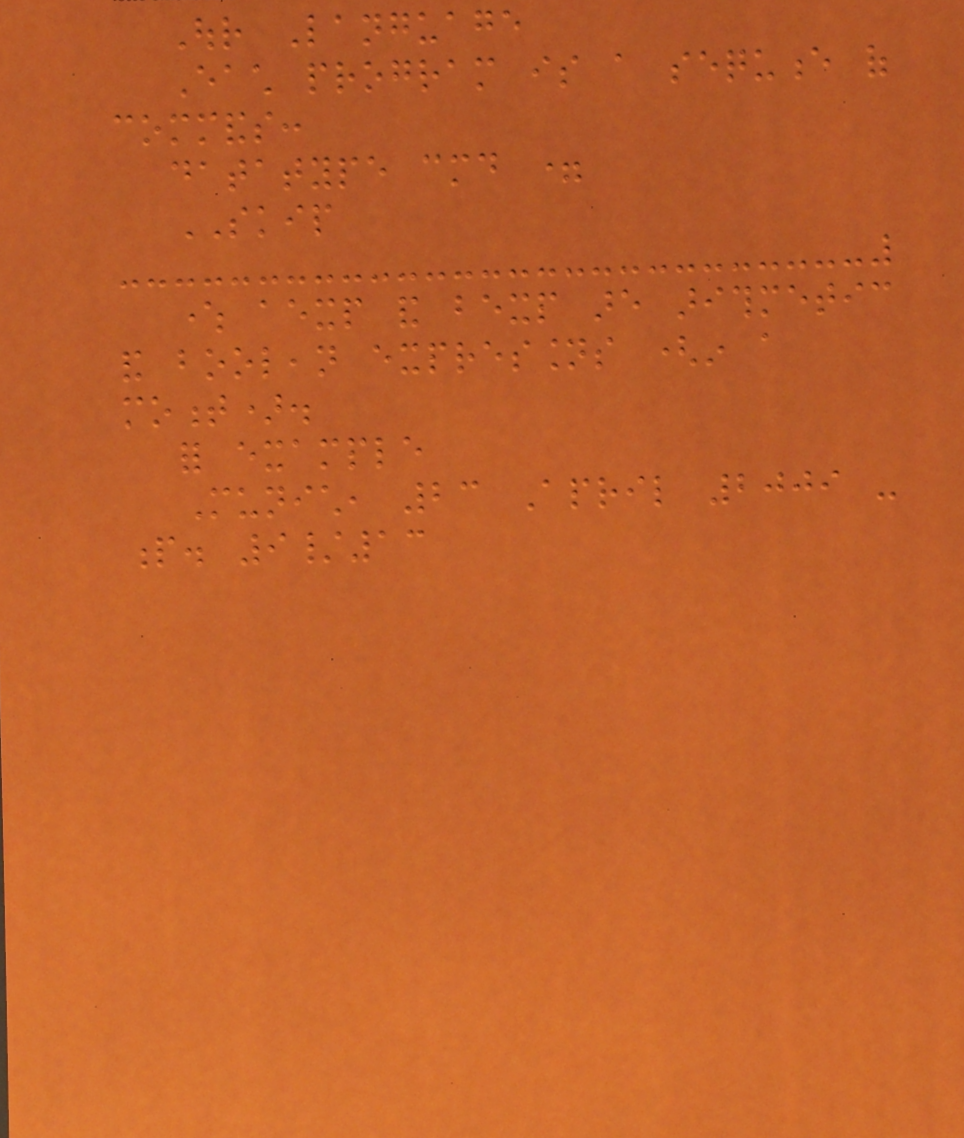Our Language
Each program is a sequence of
commands:
datatype cmd =
SKIP
where aexp and bexp are arithmetic
and boolean expressions (in a
moment).
for example
Munich, 23 April 2009 -
p. 9/13
